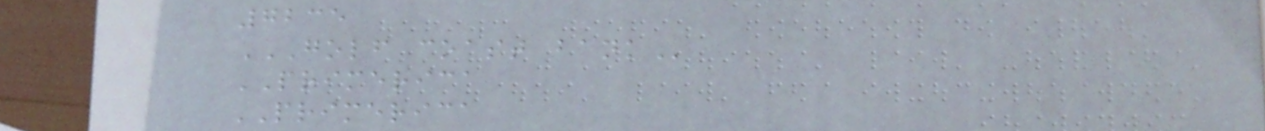7235
GOLF COAST BANK
PRIMERICA
PRIMERICA
